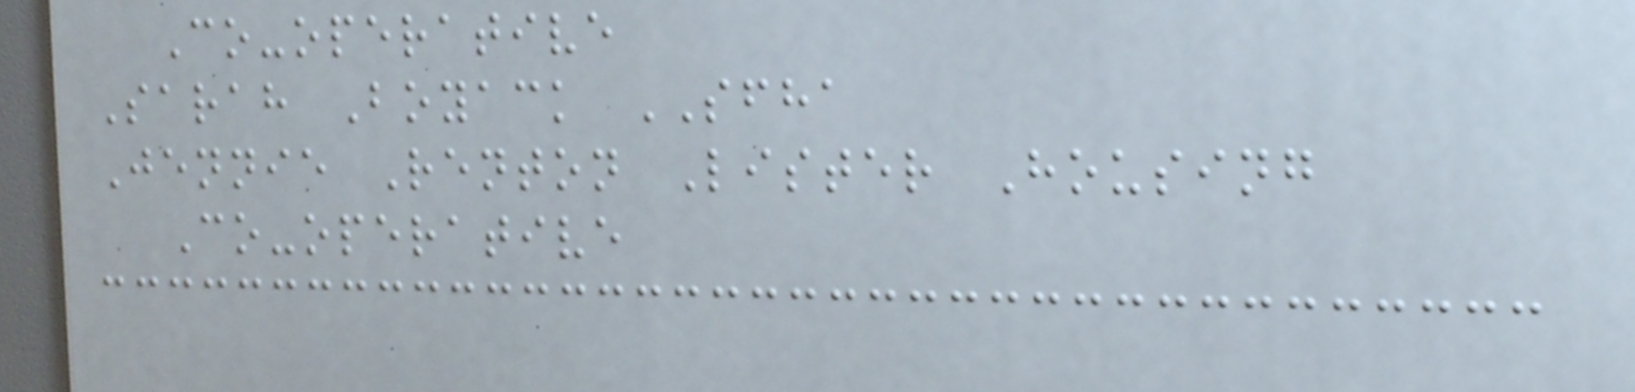Co-operative
Sarah Boyack SFHA
Jennie Renton Lister Housing
Co-operative
